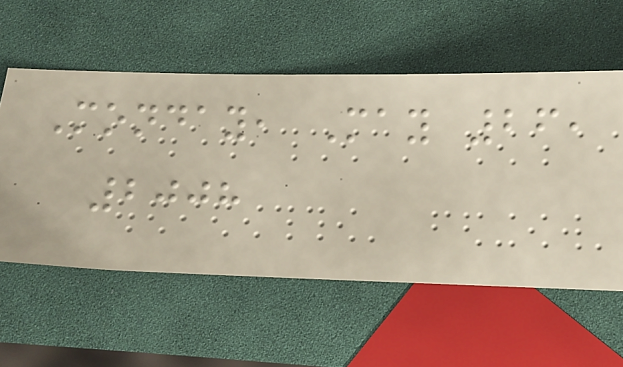Monday, May 26,
2008
